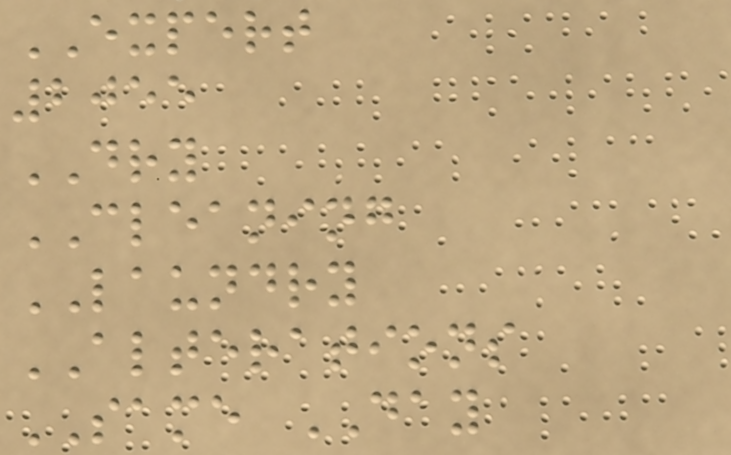EXPERT
2055
DRY
CLEANING
LAUNDRY
ALTERATIONS
SAME DAY
